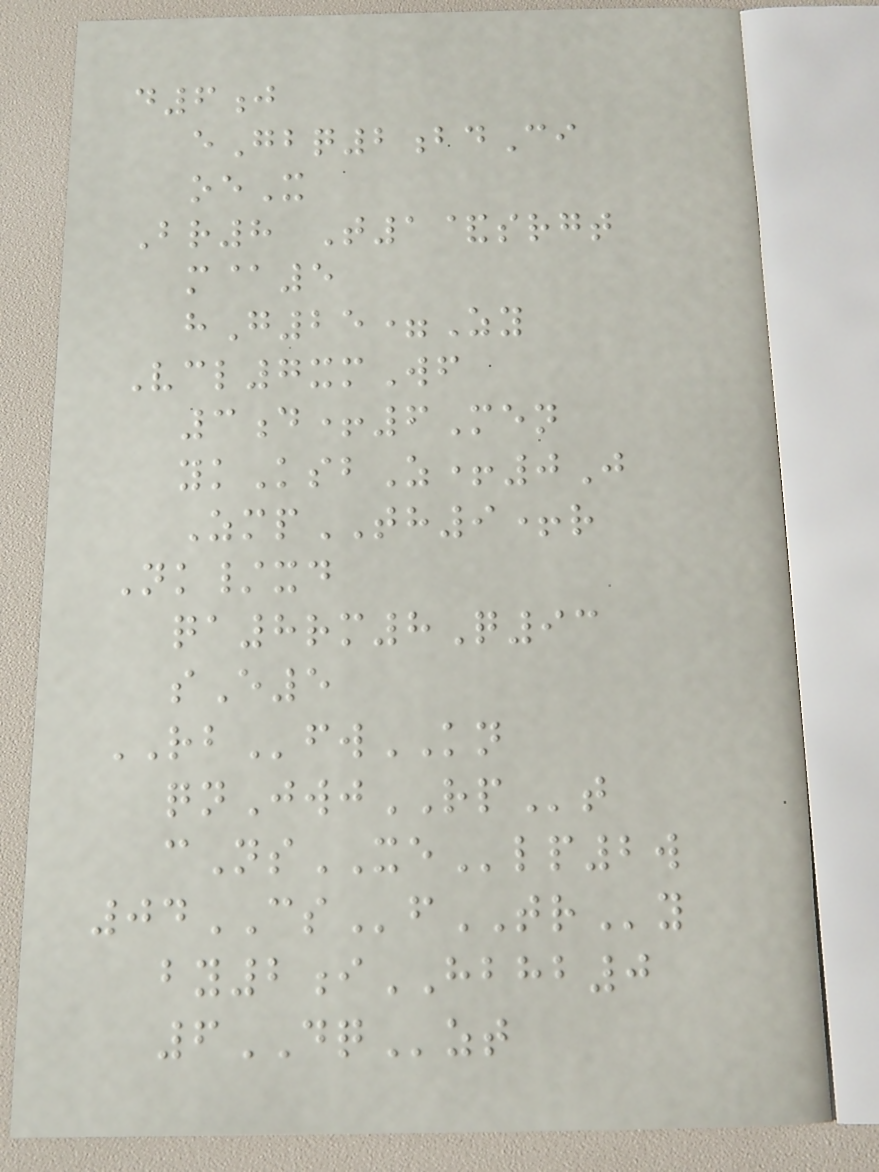d6j
eGbq2bdCi
oeX
Br8 T1&srgt
m@5
hG25=Zy
Vcl7xmWf
3d+6Men
ykKsbZ+0J
ZmpTH9+r
Nk/xd
qa8rm8Q93
sE5
RBfwKN
qnJwjRPt
cNsXElp2w
04CSfTRy
by2iHBHB0
6DQzt
